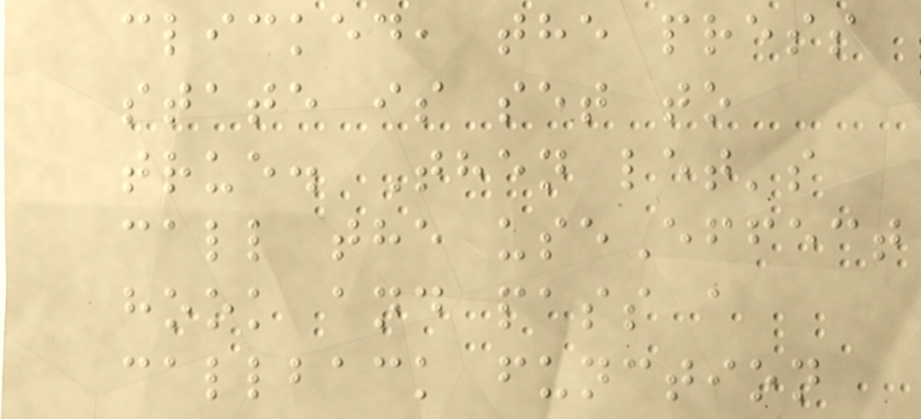clicked, the press
state is set to
true. Then let's
call the useEffect
hook and pass a
callback function
